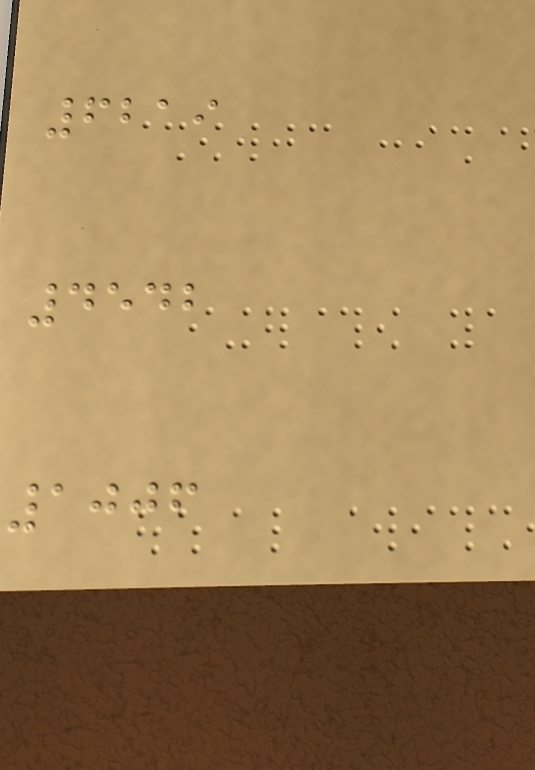6219
4542
1006
